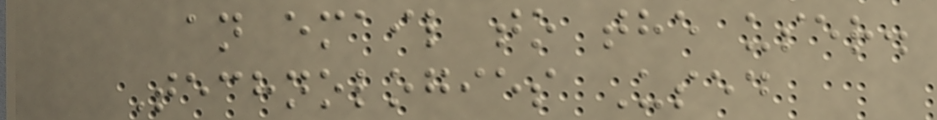an email to the user.
Technologies Used
